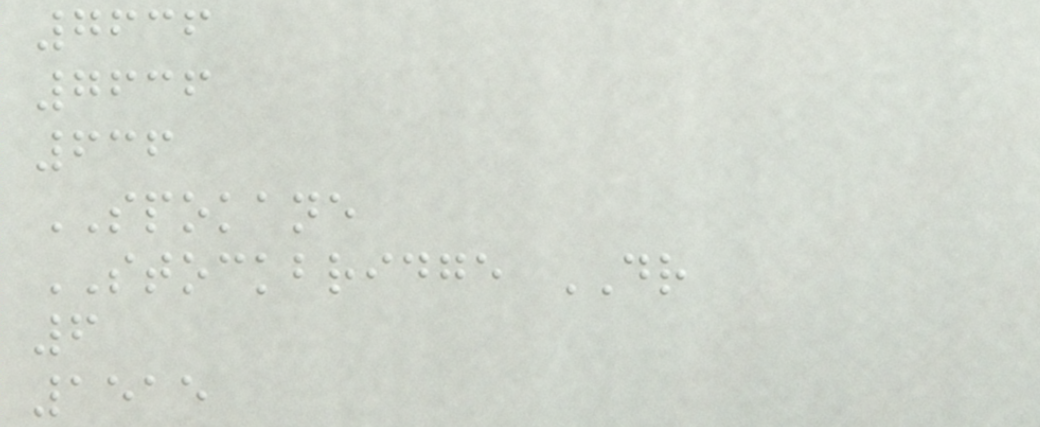7636
7636
636
SPOKANE
STOCKBRIDGE DR
6
1515
